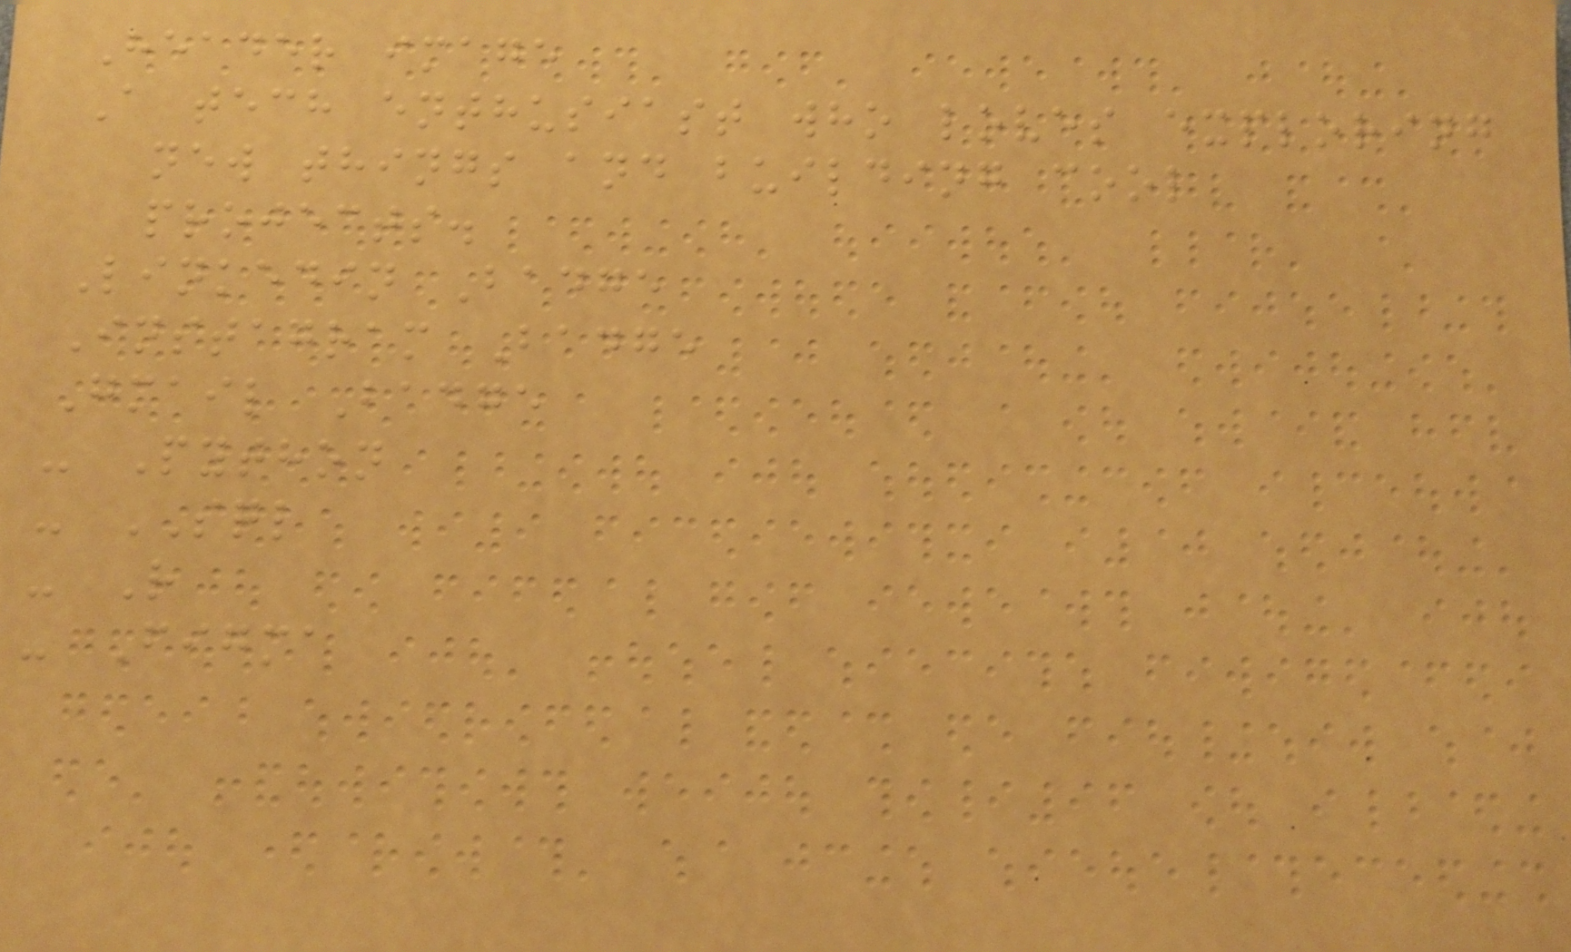Header image
A tech enthusiast who loves exploring
new things and building cool
projects.
Linkedin Badge
Instagram Badge
Gmail Badge
- Python
- SQL
- R
- Figma
